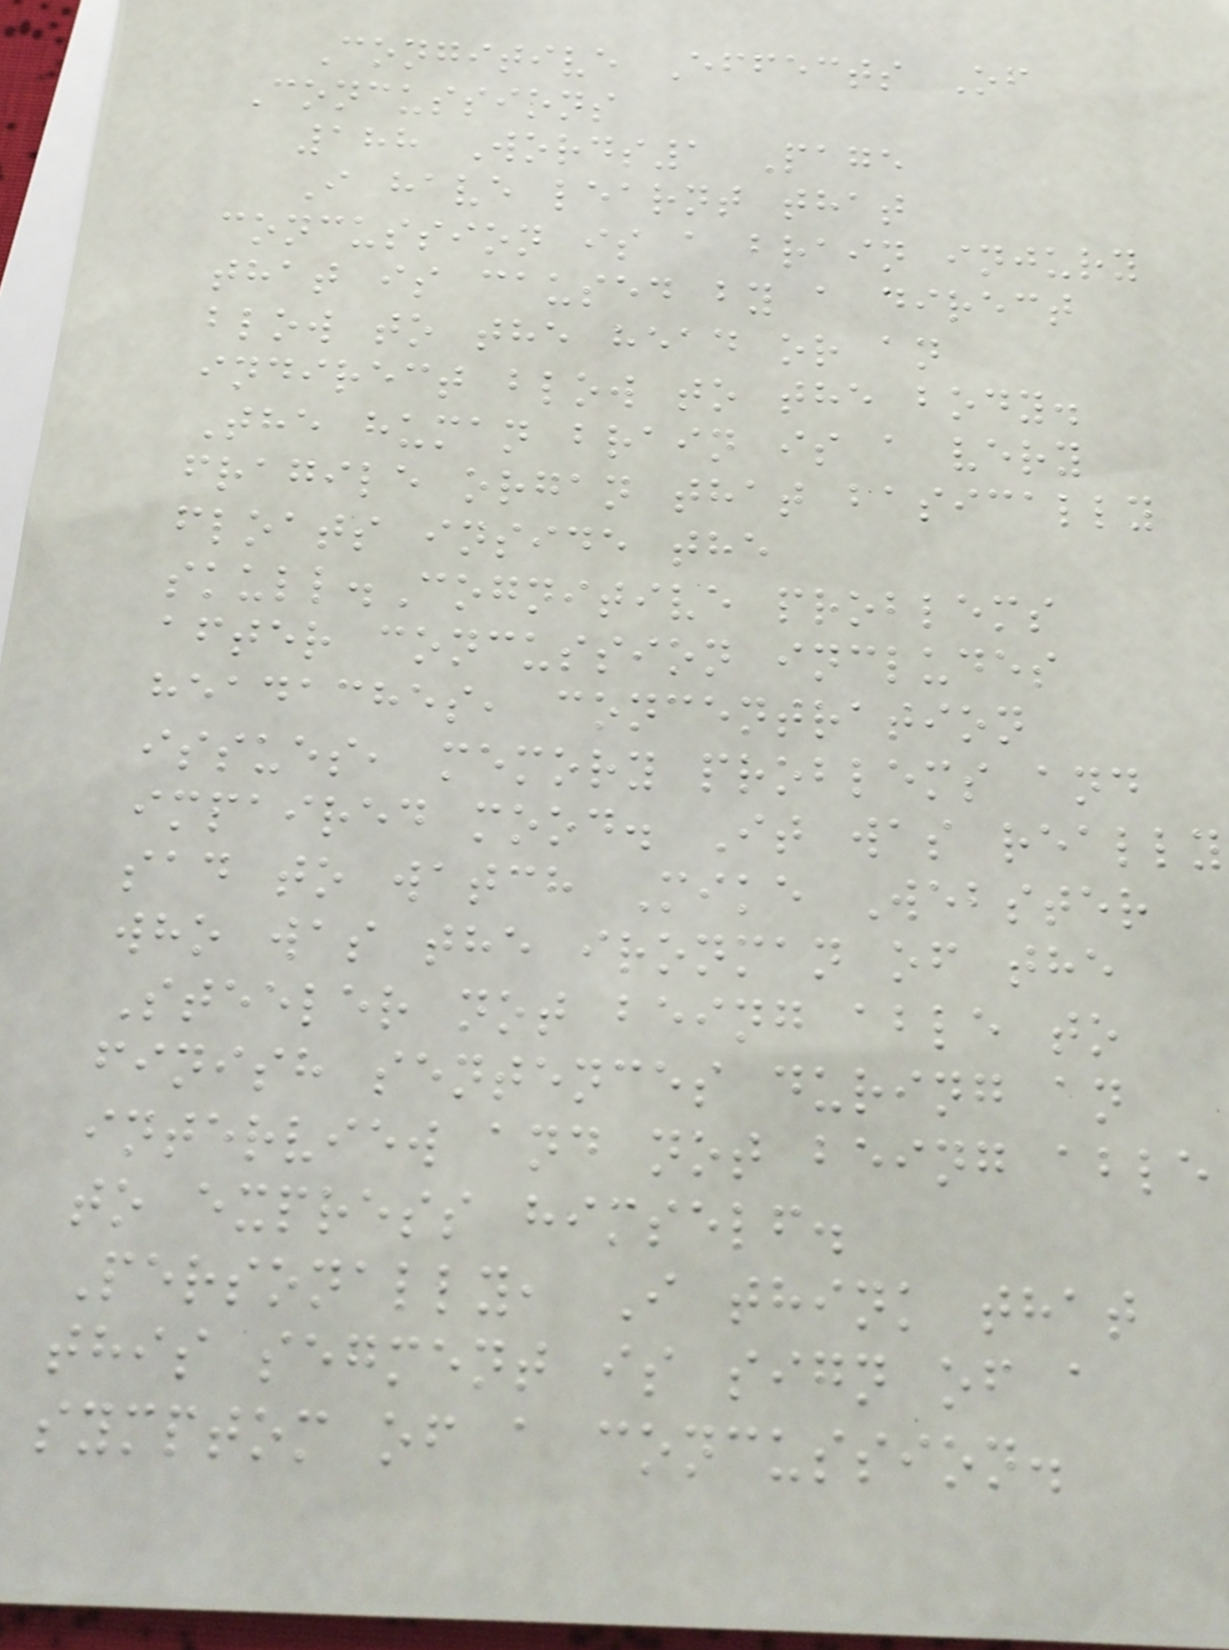Congitive Effects Of
Concussions
188 Words1 Page
I have learnt that
concussion is a brain injury
that is caused by a direct
blow to the head or an
indirect blow to the body.
The human brain is a very
fragile organ that basically
floats inside the
skull.Cognitive problems
after concussion includes
headaches, concentration
issues, memory problems and
impaired mood. It was really
sad to watch Mike Webster
who was the ironman of the
Steeler not being able to
finish sentences during an
interview and not being able
to express himself.
Personally, I think that
this segment is sign of a
symptom of a concussion.
